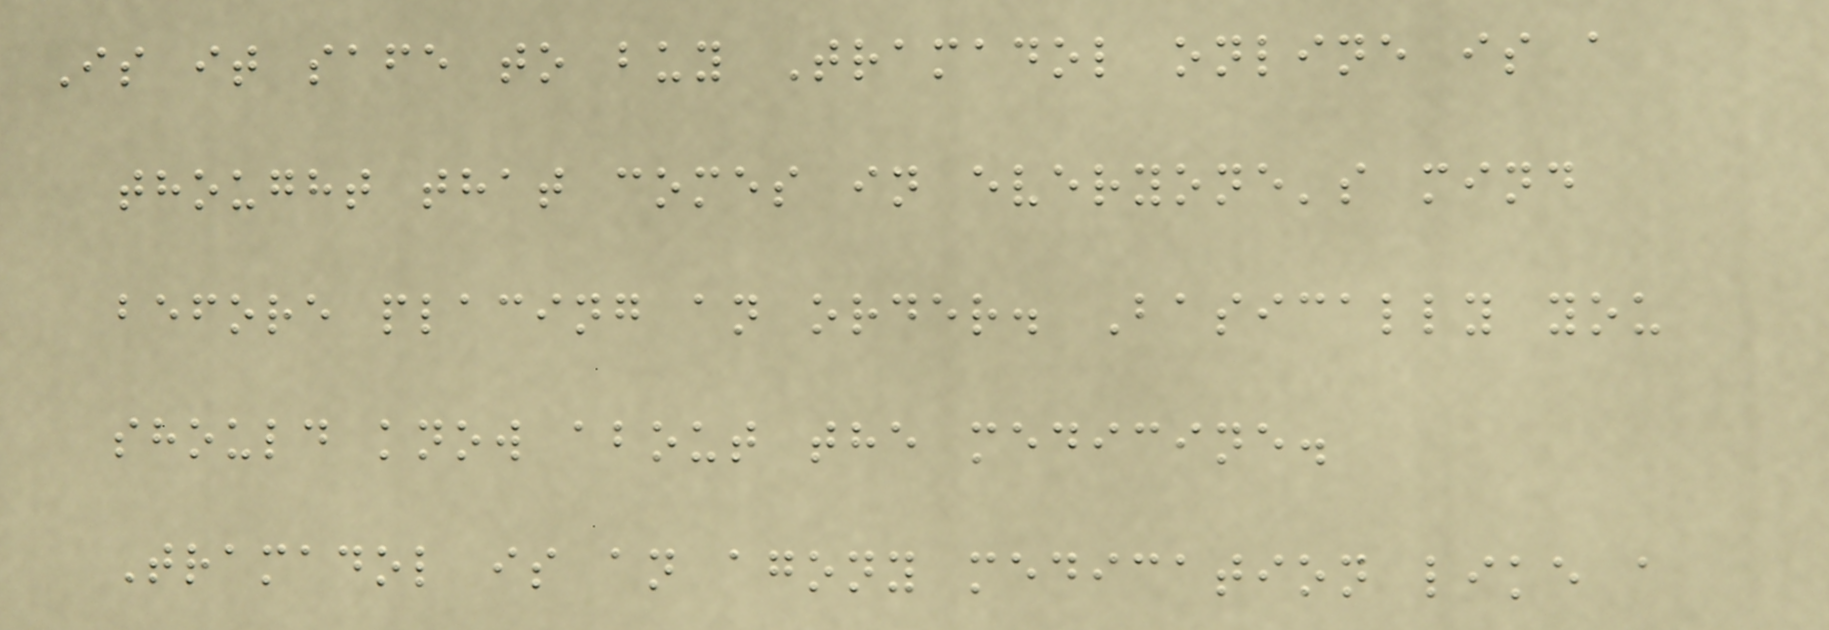Is it safe to buy Tramadol online is a
thought that comes in everyone's mind
before placing an order. Basically you
should know about the medicine.
Tramadol is an agony medication like a
